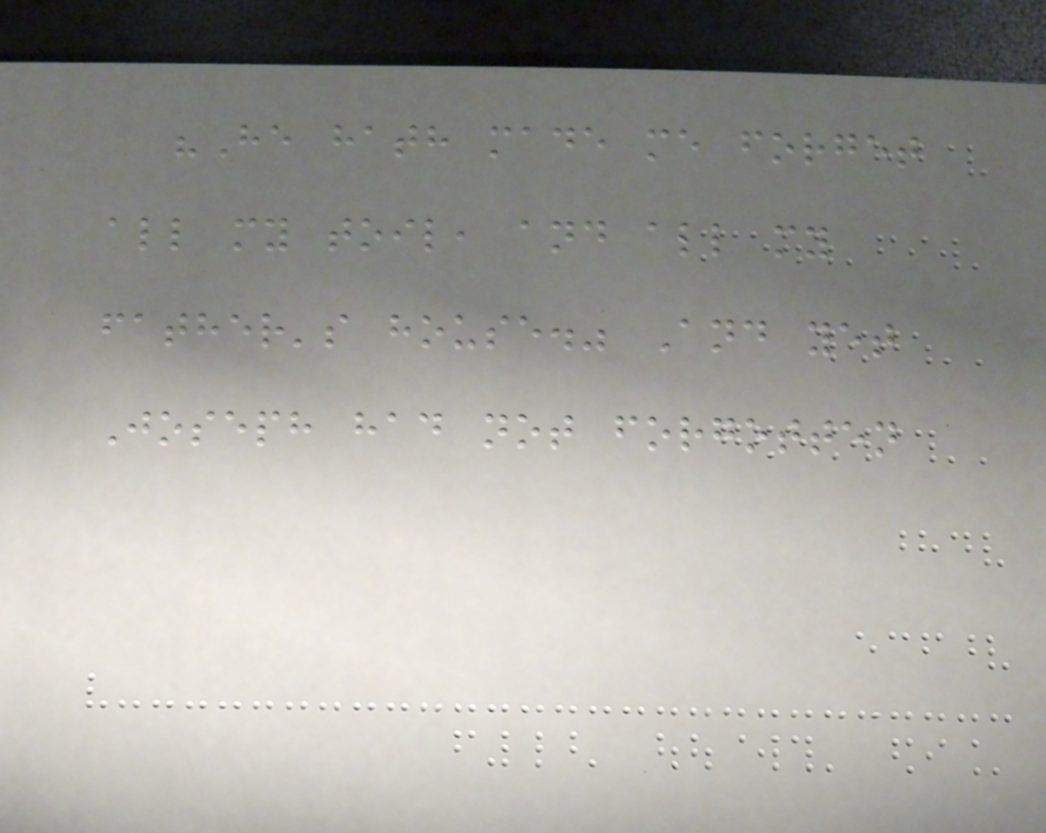"He hath made me forget
all my toil, and all my
father's house." And yet
Joseph had not forgotten
